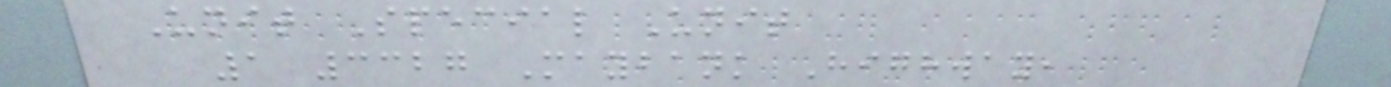Unit Special Unit
1 3327 Maybank Highway,
